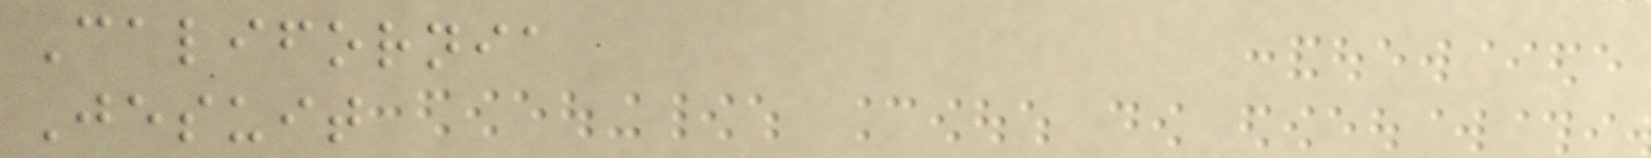California
Jesuit
